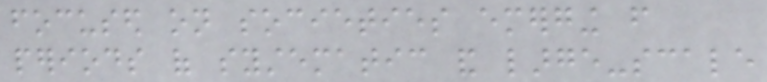focused on societies emerging from
periods of systematic and large-scale
